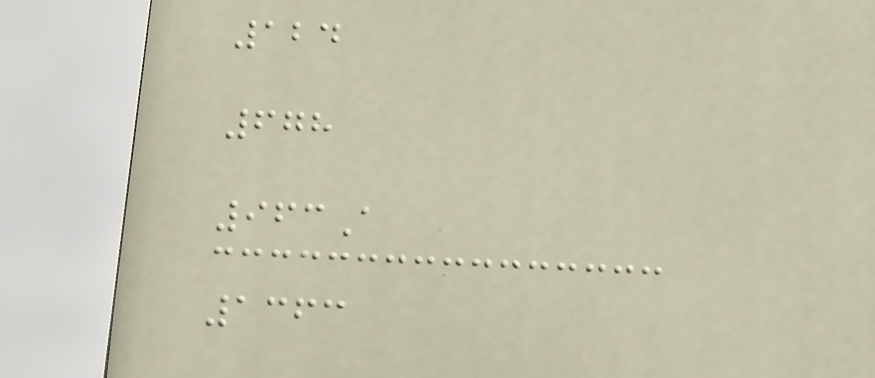124
678
963A
1363
